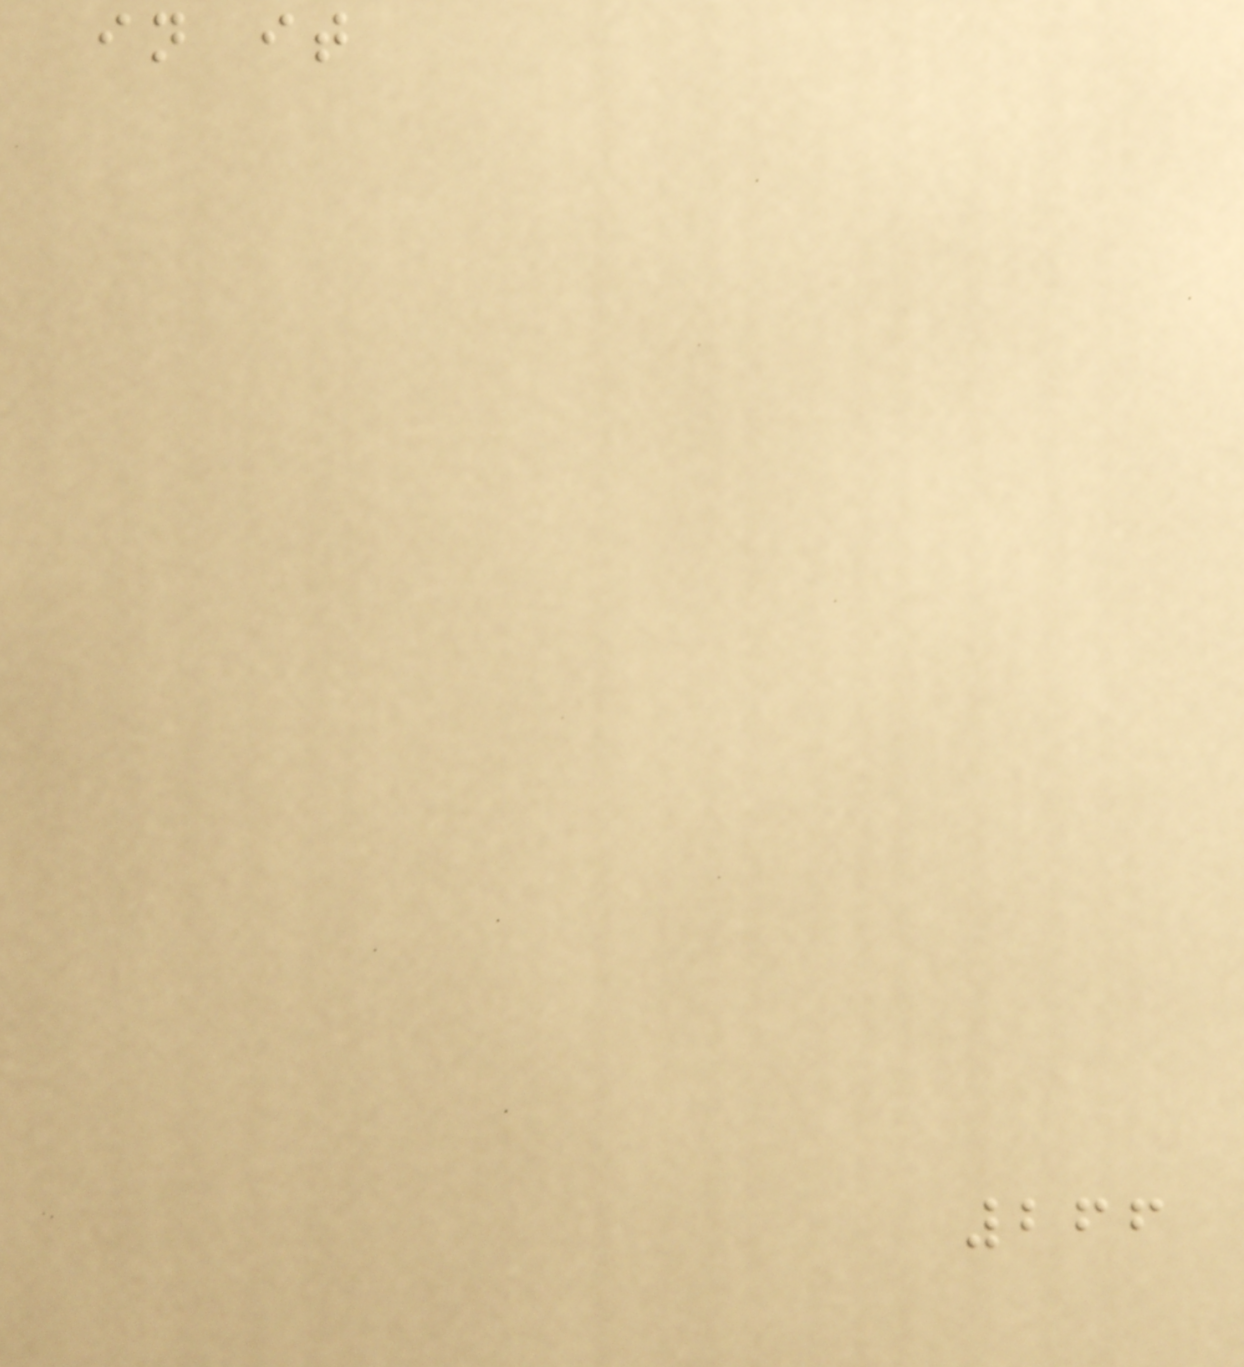in it
266
